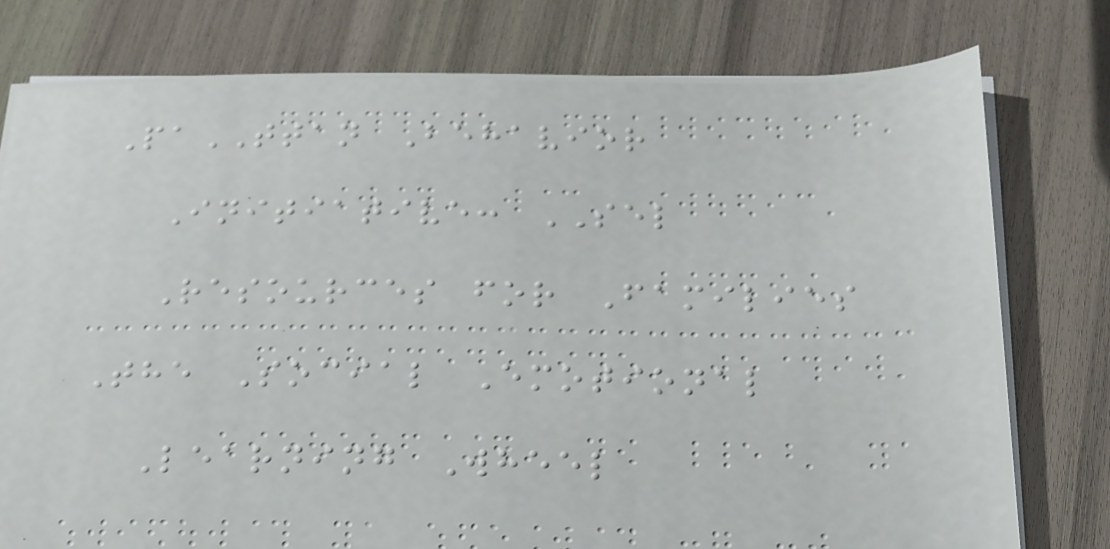PaTTAN Behavior
Initiative: SEL
Resources for Families
The Social Emotional
Learning Wheel
